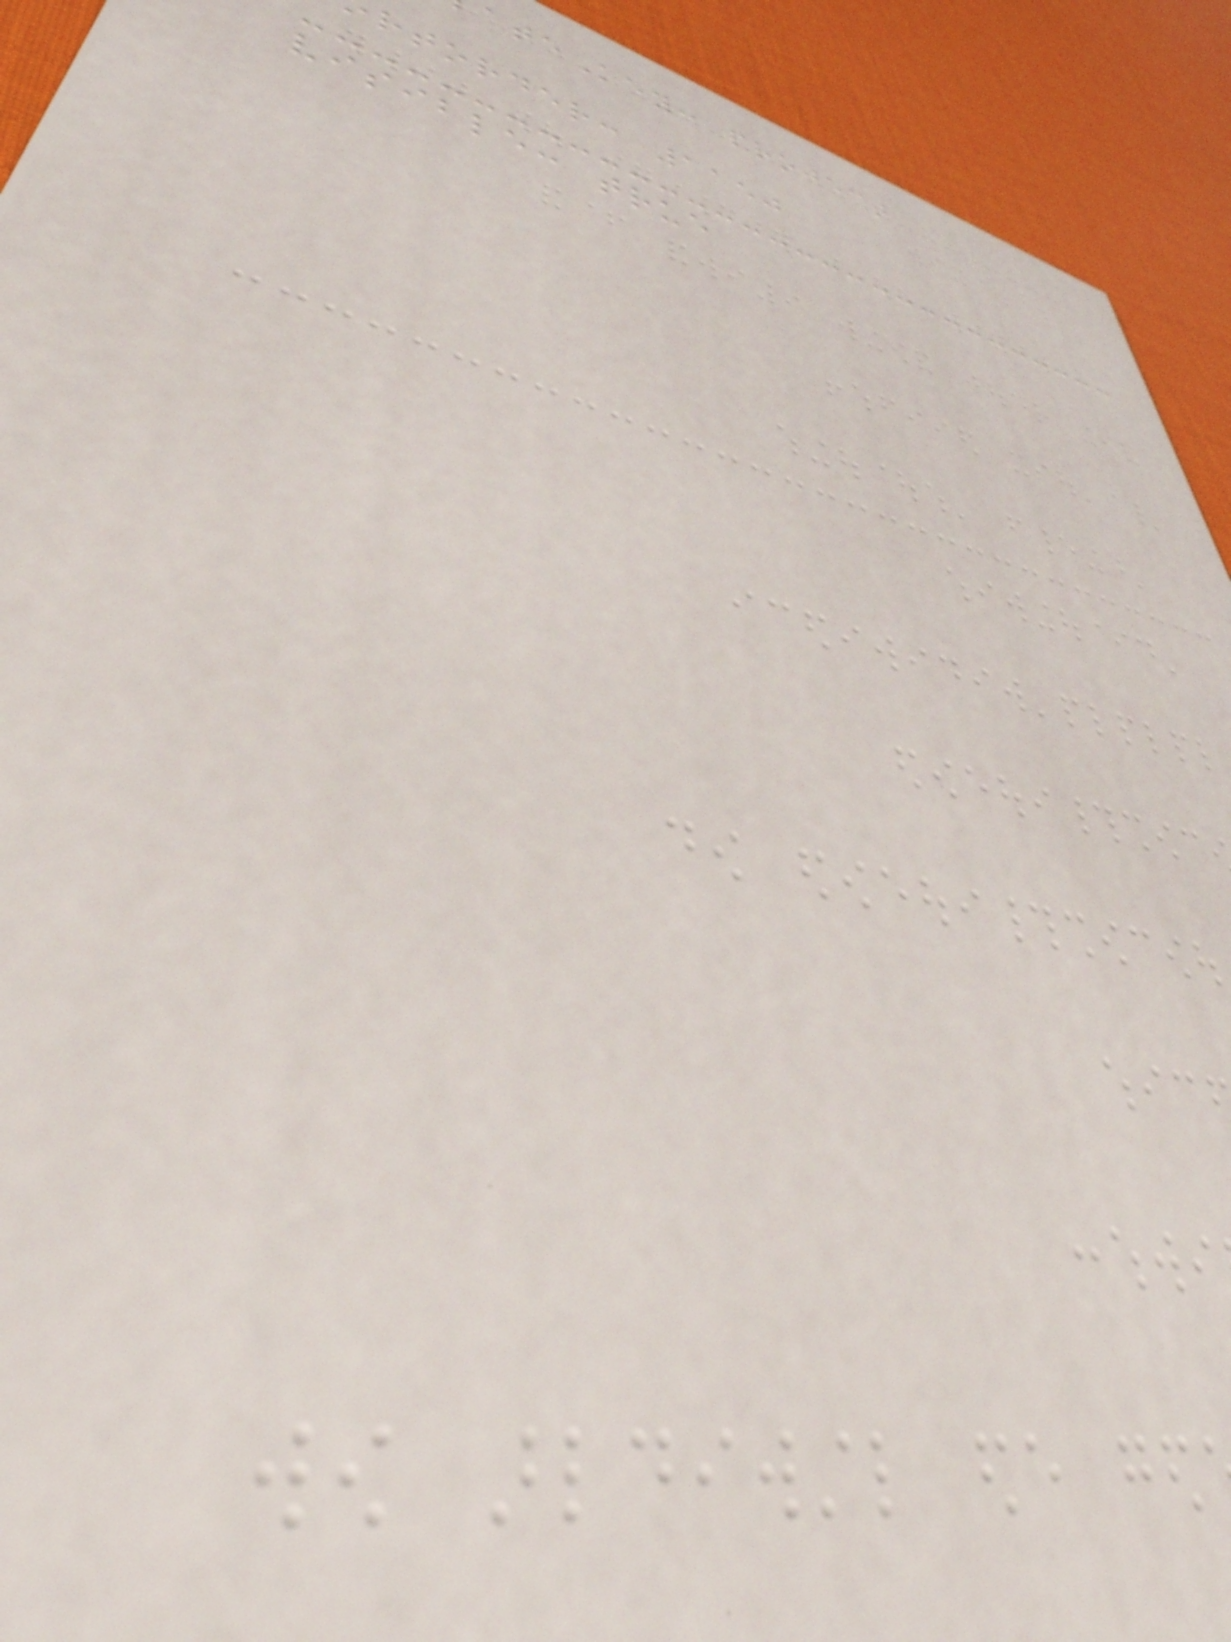ateKey: project
rtorder: 1150
visible: true
